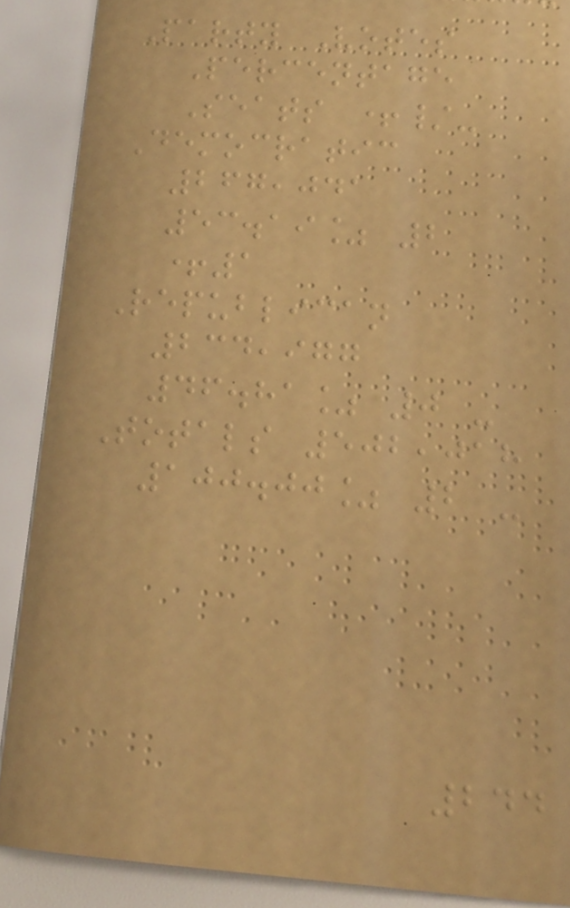Party Votes
Percentage
Seats +/-
Democratic
267,041
53.19% 2
+1
Republican
234,977
46.81% 0 -
Totals 502,018
100.00% 2 -
244
